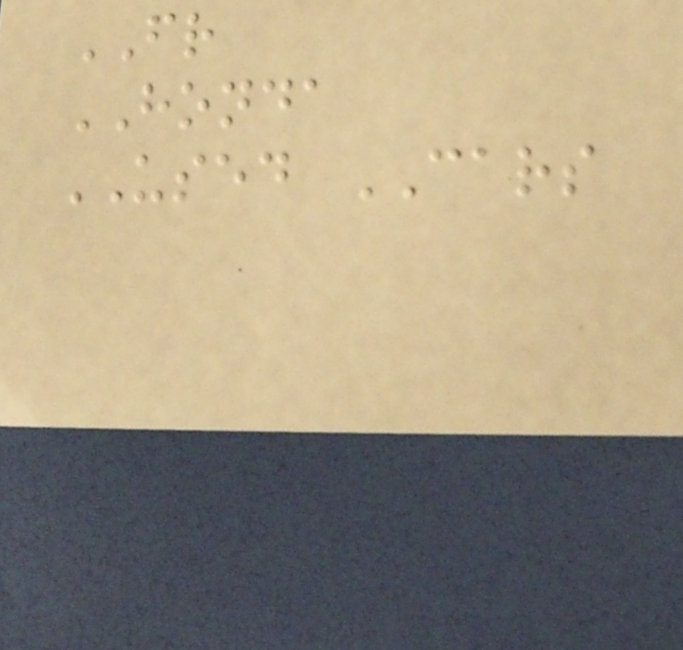FR
HONDA
USED CARS
